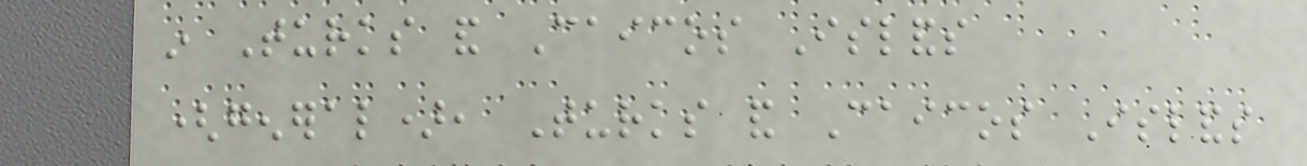in Turks and Caicos Islands
(general), Turks and Caicos Islands
